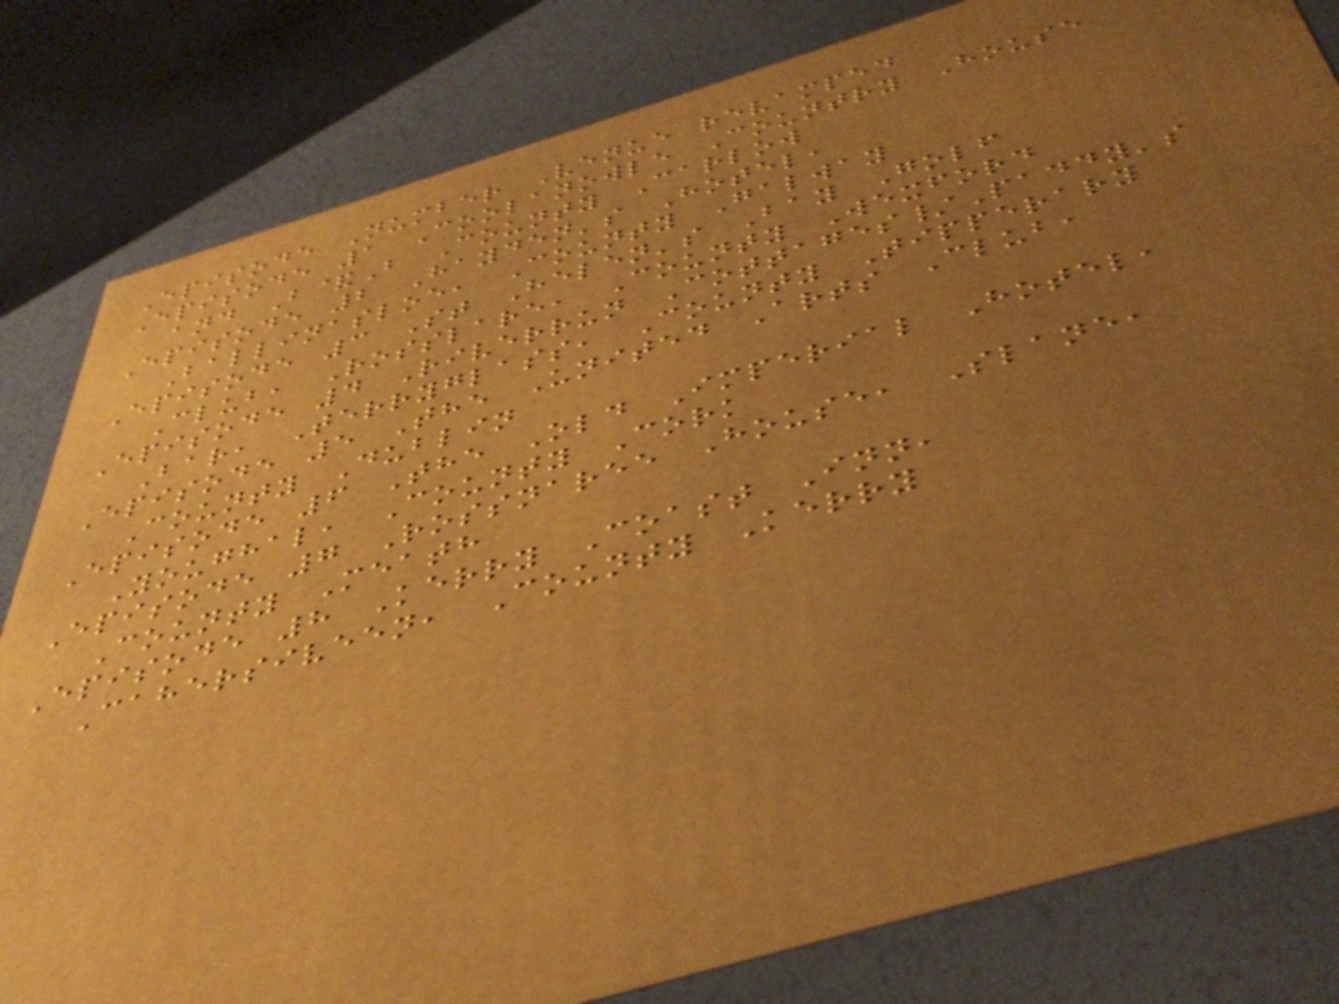Episode Number Venue revamped
Episode 1 Coolanowle Country House
and B&B County Carlow
Episode 2 Hayden's Hotel,
Ballinasloe, County Galway
Episode 3 St Helen's Bay Golf
Club, Rosslare, County Wexford
Episode 4 Riverrun Cottages/Paddy's
Bar, Terryglass, County Tipperary
Episode 5 The United Arts Club,
County Dublin
Episode 6 The Old Imperial Hotel,
Youghal, County Cork
Episode 7 Rossnaree House, Slane,
County Meath
Episode 8 Kerry Coast Inn,
Cahersiveen, County Kerry
